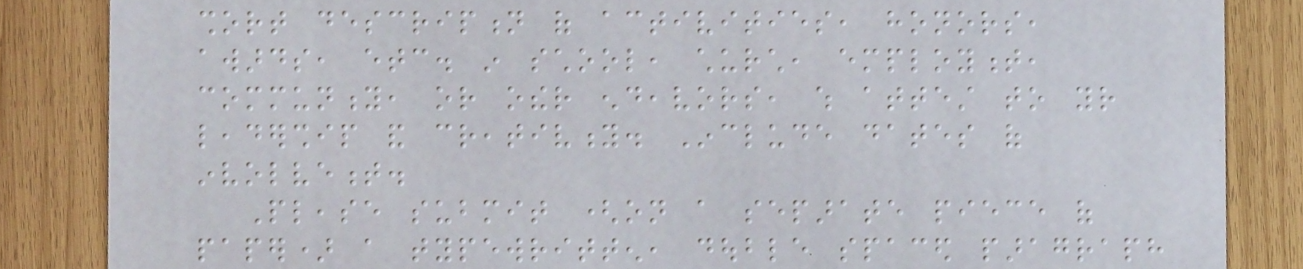short description of activities, honors,
awards, etc. in school, church, employment,
community, or other endeavors, which attest to your
leadership and creativity. Include dates of
involvement.
Please submit (on a separate piece of
paper) a typewritten, double spaced paragraph
